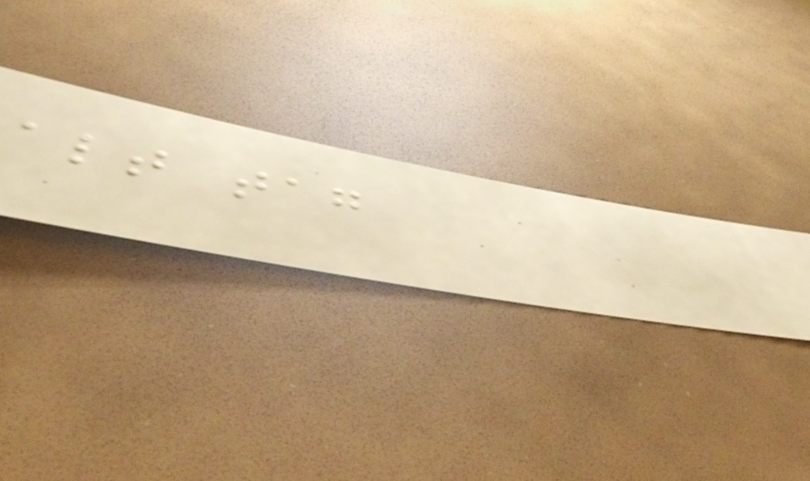alt tag
